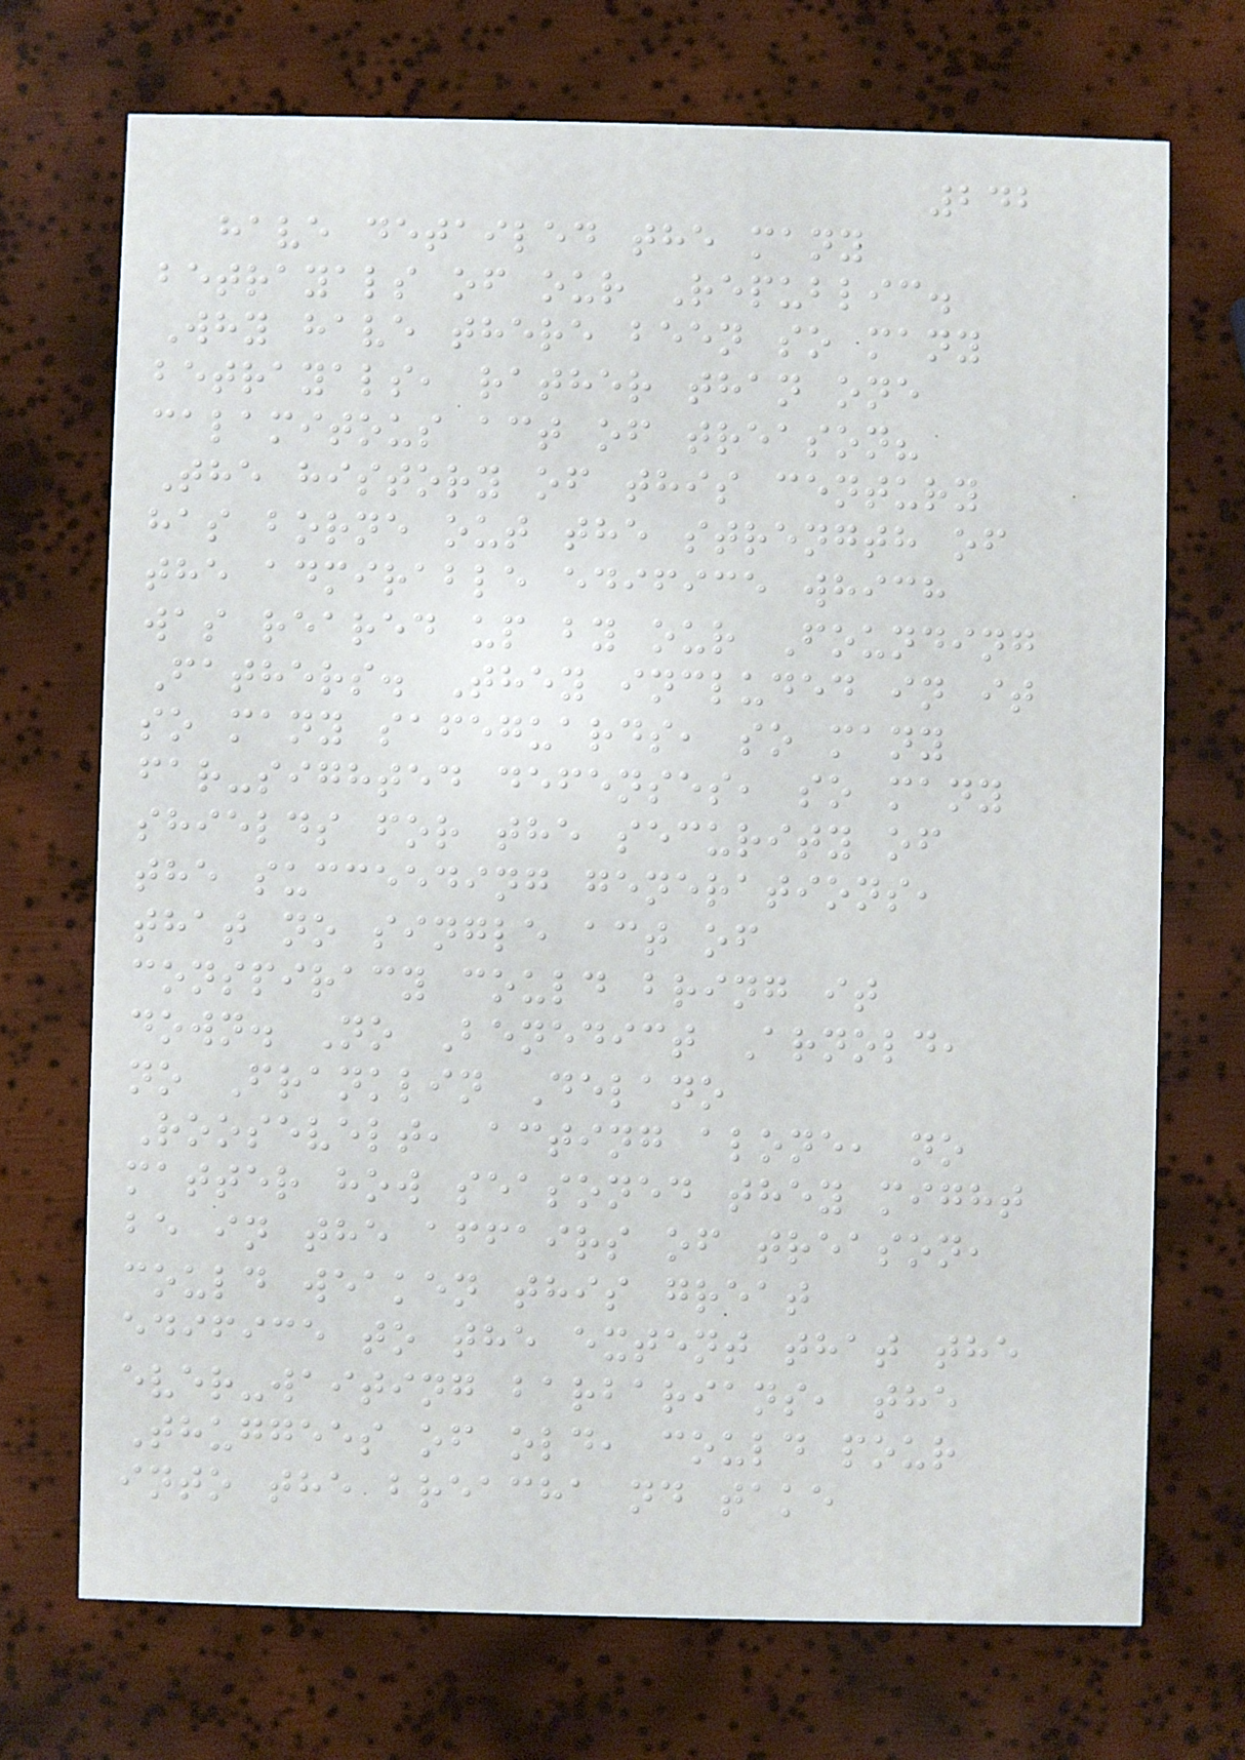242
have detailed the many
betrayals of our Republic.
Why have there been so many
betrayals, rather than one
calamitous act of treason?
The history of this century
has borne out the strength of
the admirable edifice which
was reared up by our Founding
Fathers. They included in it
so many safeguards, so many
far-sighted defenses, so many
shields for the security of
the succeeding generations,
that no single act of
conspiracy could bring it
down. No Benedict Arnold,
no Franklin Delano
Roosevelt, acting alone, no
matter how seasoned they might
be in the affairs of treason,
could weaken this great
edifice to the extent that the
ever-waiting barbarians, the
Thuggees of old, could pour
into the breacha nd take
